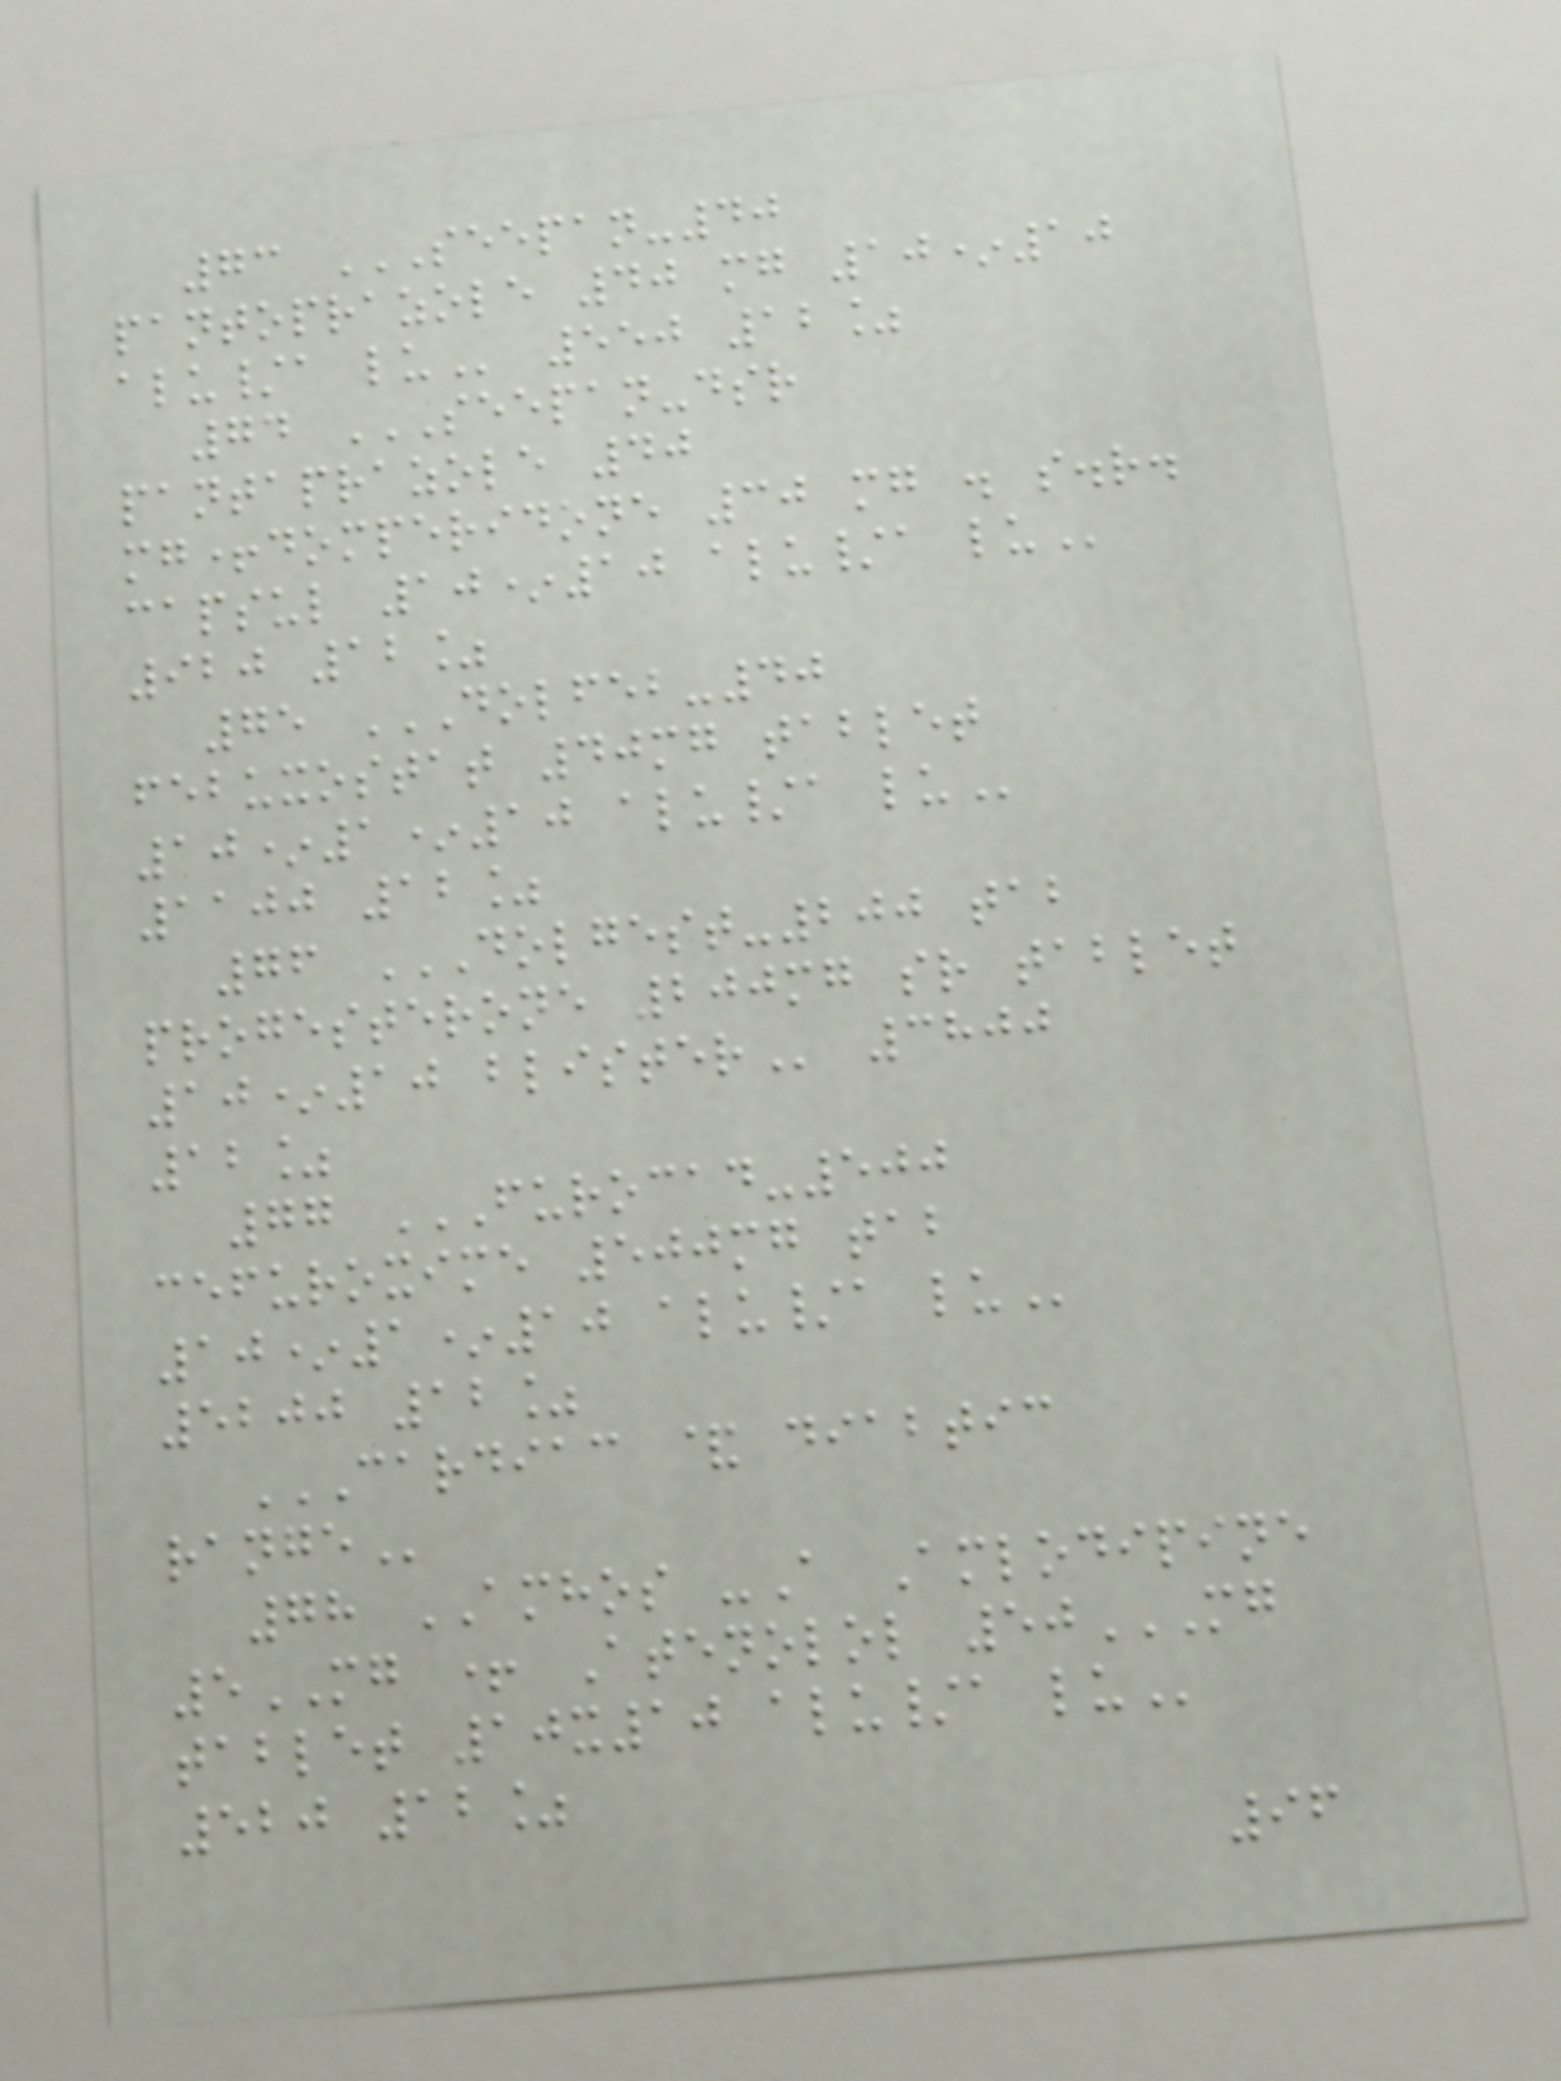73 SEEPAN-40
PANTOPRAZOLE 40 MG 10*10
ALU/A LU 550 12%
74 SEEPAN-DSR
PANTAPRAZOLE 40
MG+DOMPERIDONE 30 MG . S.R.
CAPSUL 10*10 ALU/A LU
920 12%
75 DOLFEB-40
FEBUXOSTAT 40MG TABLET
10*1*10 ALU/A LU
1100 12%
76 DOLGEST-200 TAB
PROGESTERONE 200MG SR TABLET
10*10 BLISTER 3800
12%
77 FUROCAD-500
CEFUROXIME 500MG TAB
10*1*10 ALU/A LU
5200 12%
CARDIAC & DIABTIC
RANGE
78 AMHOS -A Amlodipine
5MG + Atenolol 50MG
TABLET 10X10 ALU/A LU
520 12%
96
